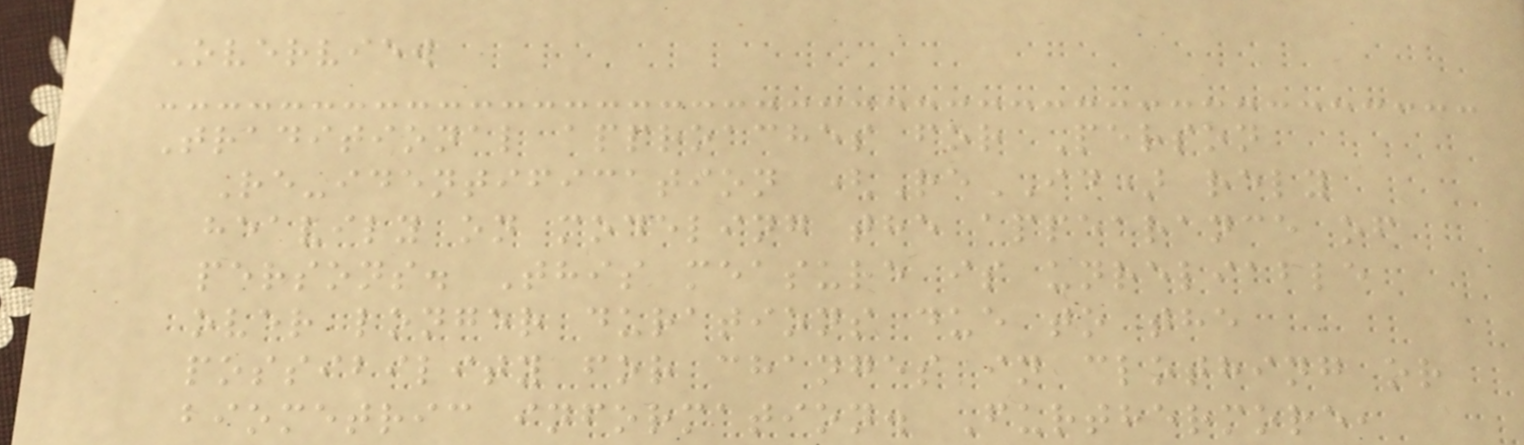Overview
Traditional approaches for Person
Re-identification (ReID) rely
heavily on modeling the appearance of
persons. This measure is unreliable
over longer durations due to the
possibility for changes in clothing or
biometric information. Furthermore,
